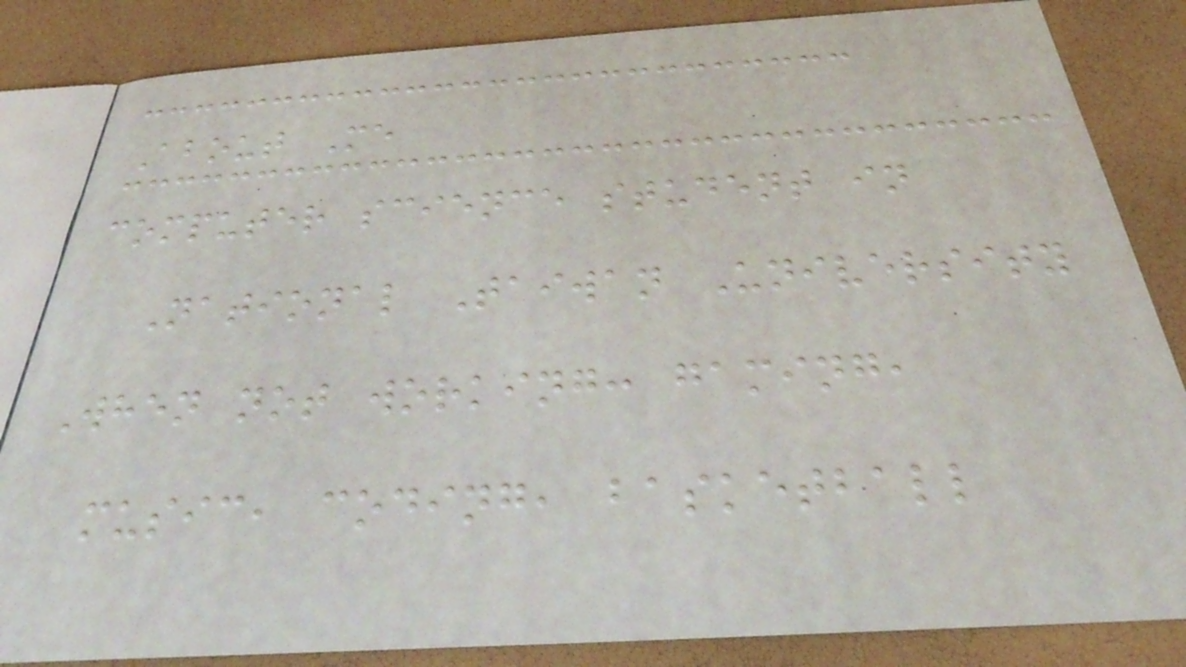About Me
computer science student in
National Taiwan University
When not working: gaming,
music, coding, basketball
